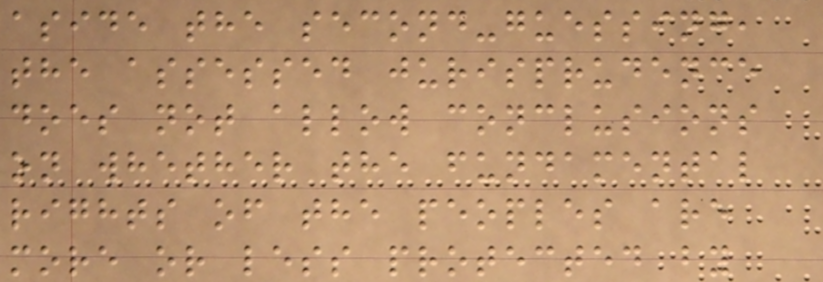aside the second-guessing,
the assessed jurisprudence
does not allow conclusions
on whether the fundamental
rights of the peoples are
more or less protected by
